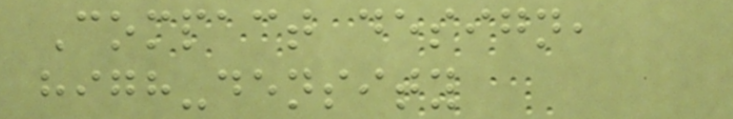Compact design,
high-density
